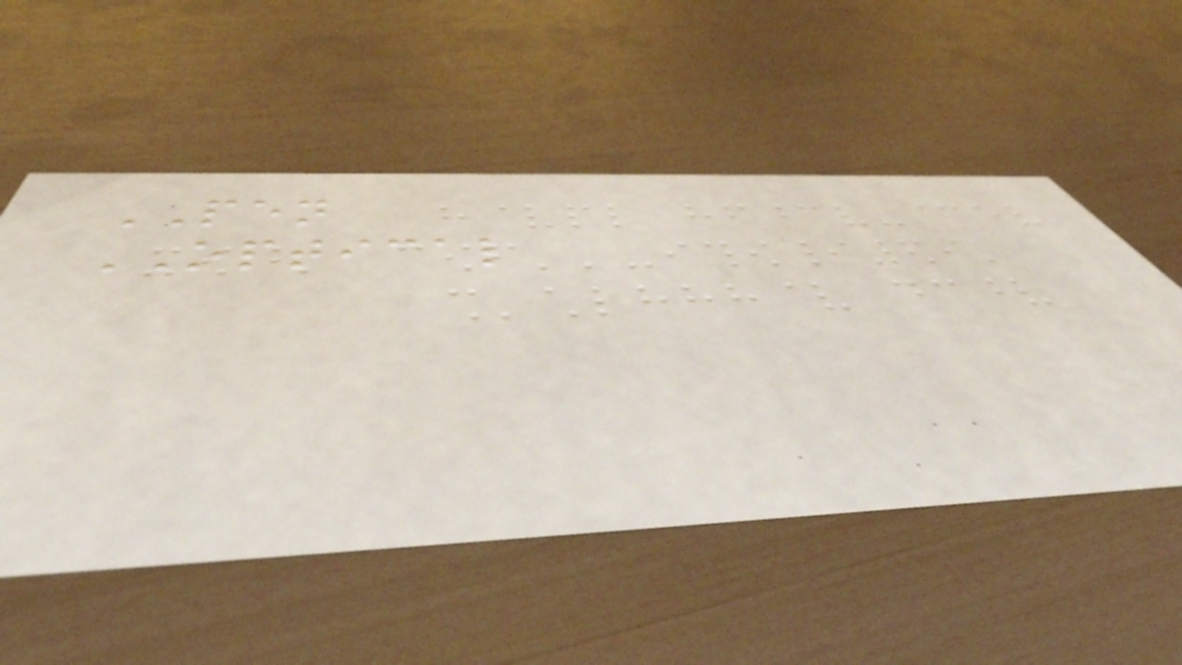PEN
OPTICAL
